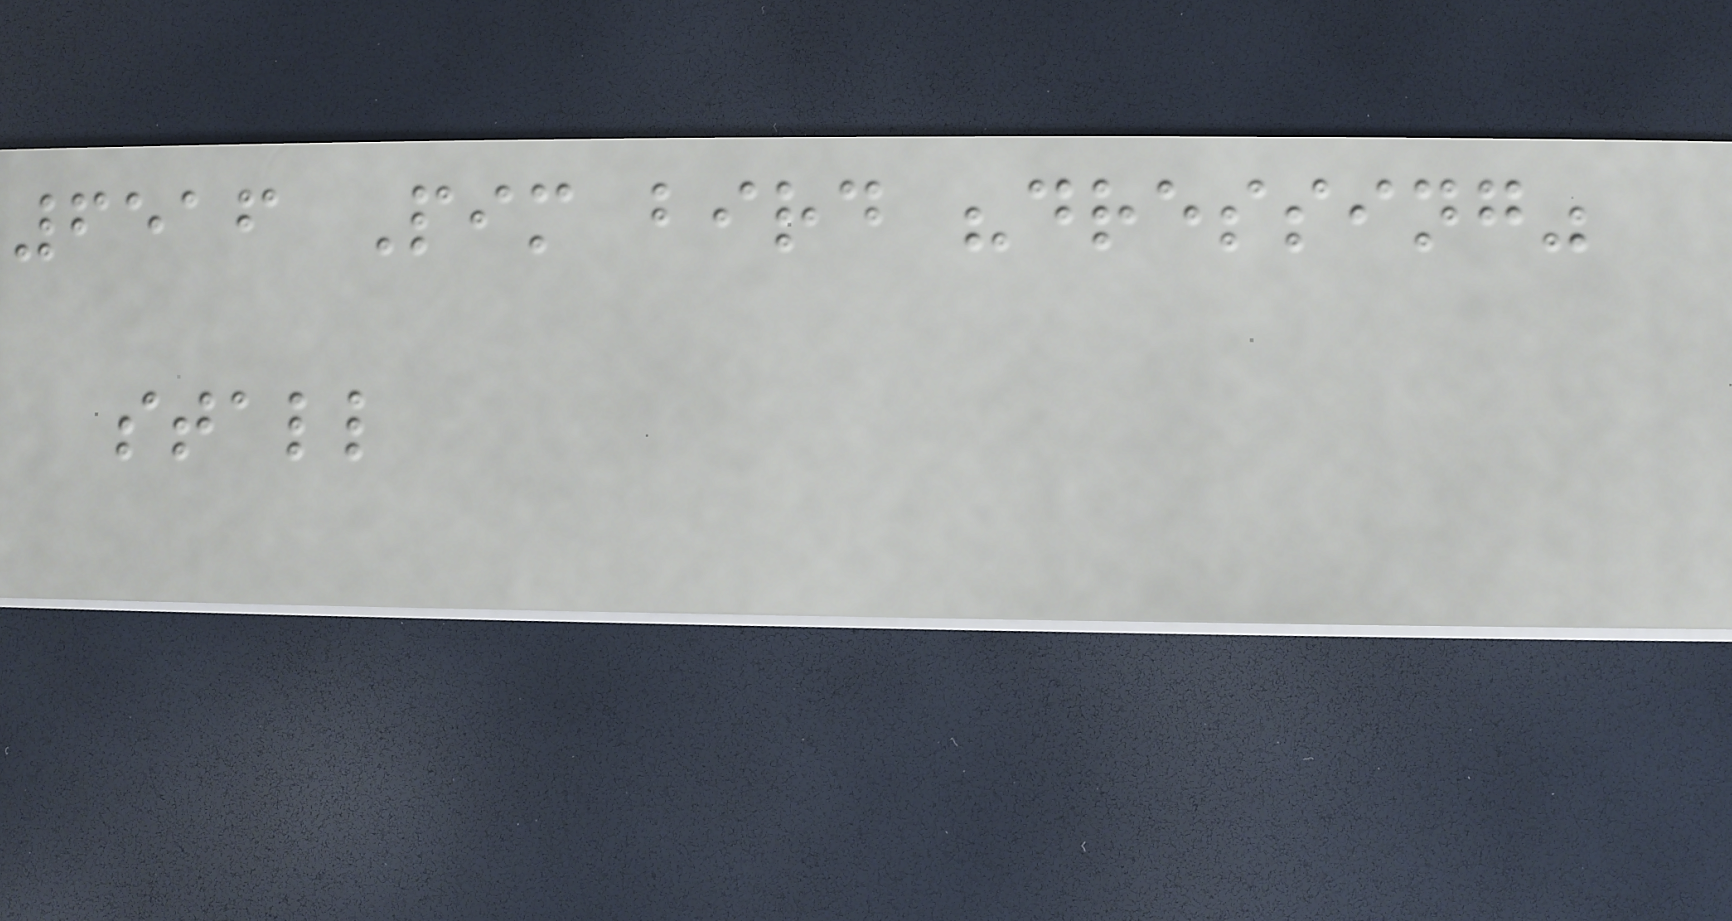6516 Pim bird "dressing"
stall
